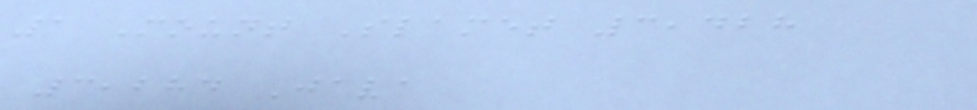1 Mount Slamet 3,428
3,284 Java
